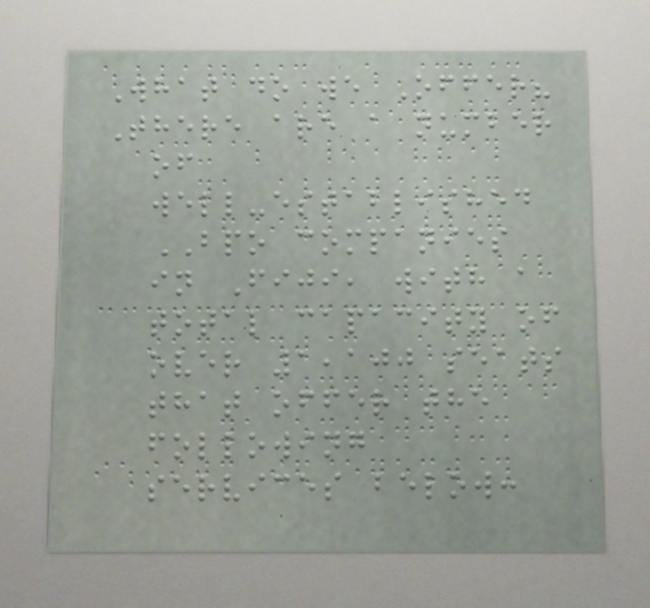What do we Offer?
There are a number
of
well-established
BPO companies
in Fiji, with a
total capacity of
over 1,100 seats
that offer the
following
services below:
